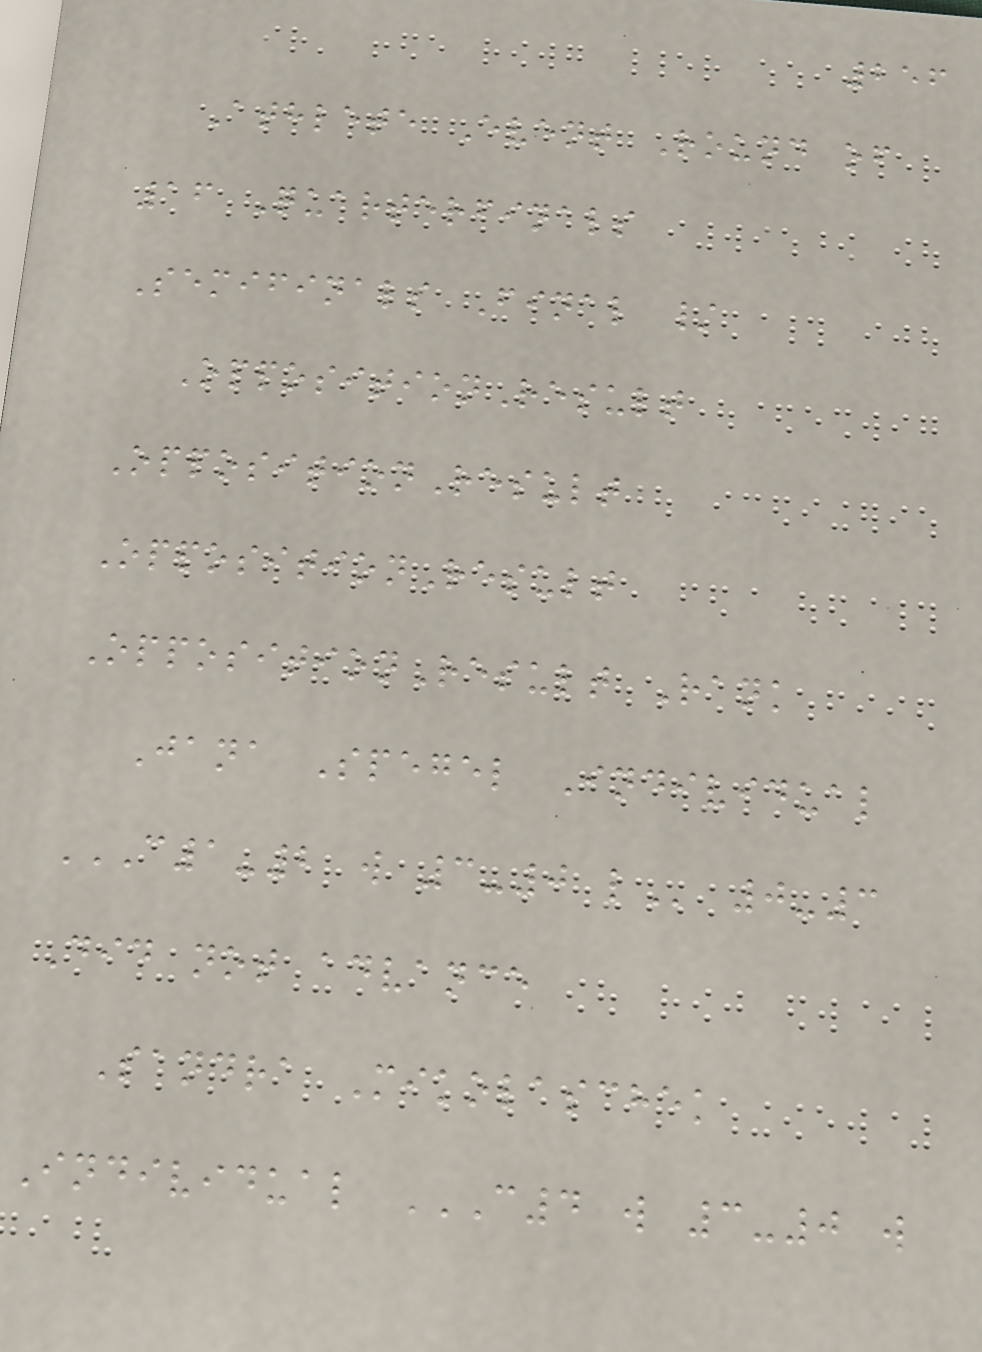256
Athlete Event Round of
16 Quarterfinals
Semifinals Final /
OppositionResult
OppositionResult
OppositionResult
OppositionResult Rank
Jana Spegel Individual
C1-2 W 3-0 L 0-3
Did not advance
Sandra Mikolaschek
Individual C4 W 3-0 W
